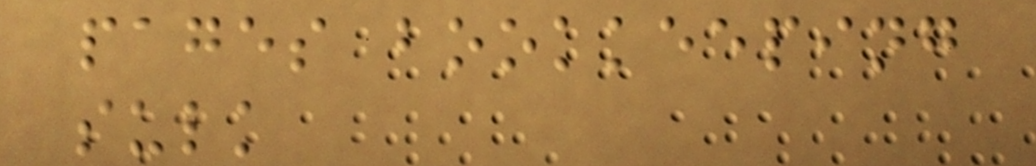pages bookkeeping
sulk
